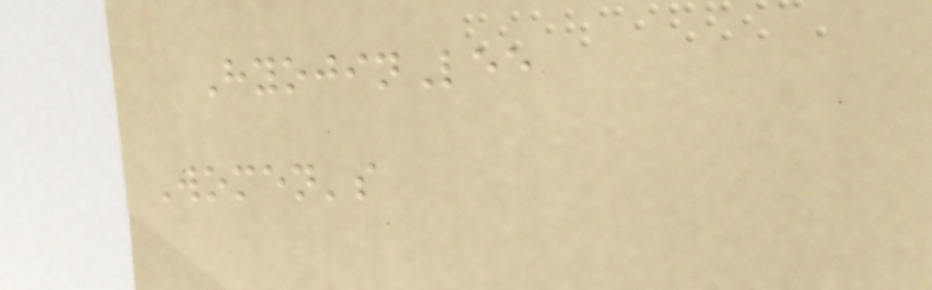HyojinLee
Women's
